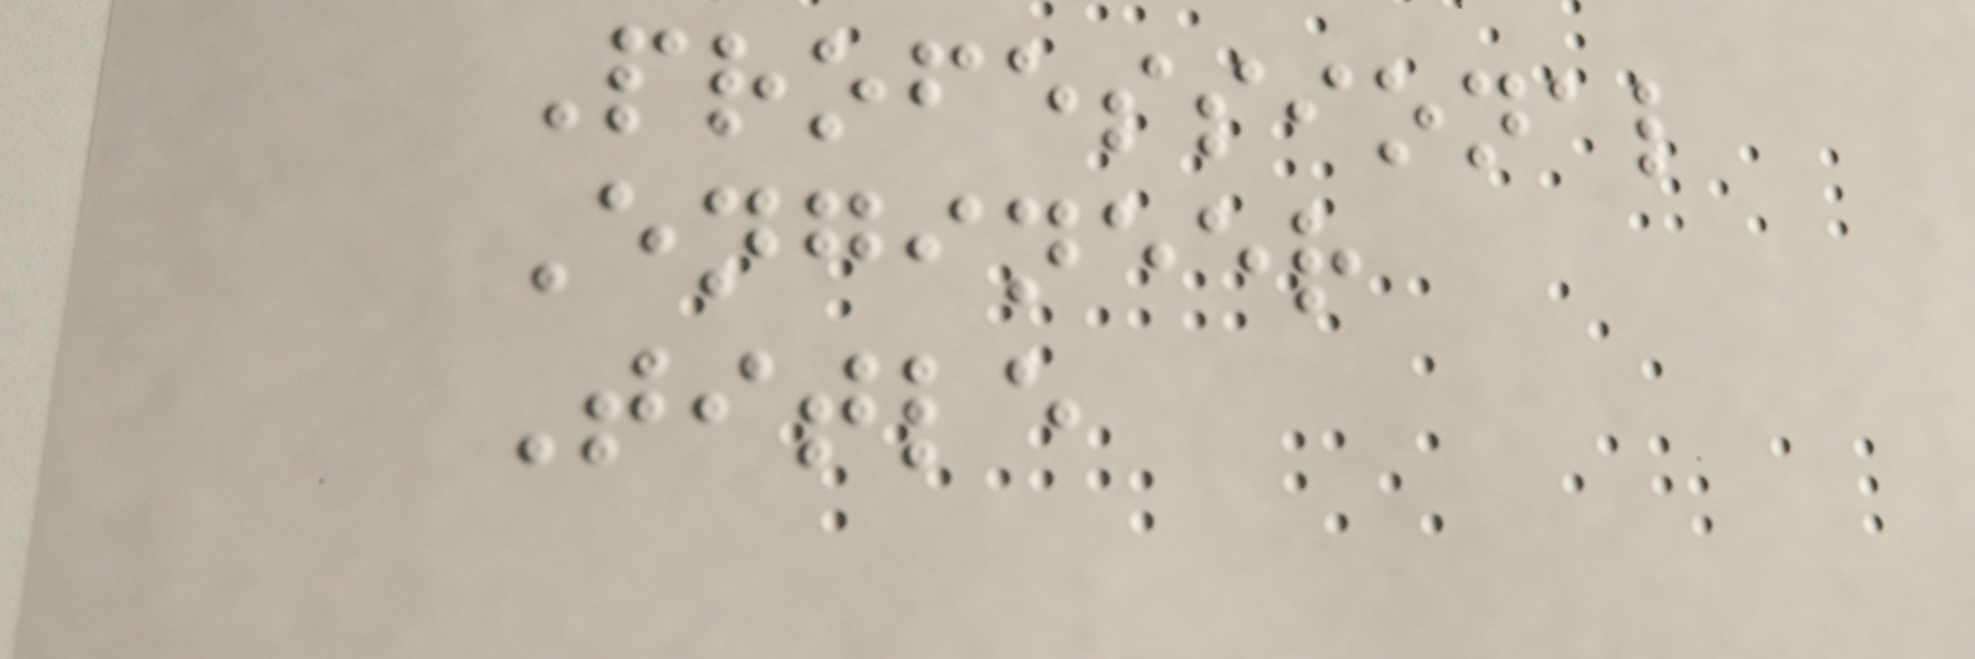Professional
Engineer
Title
